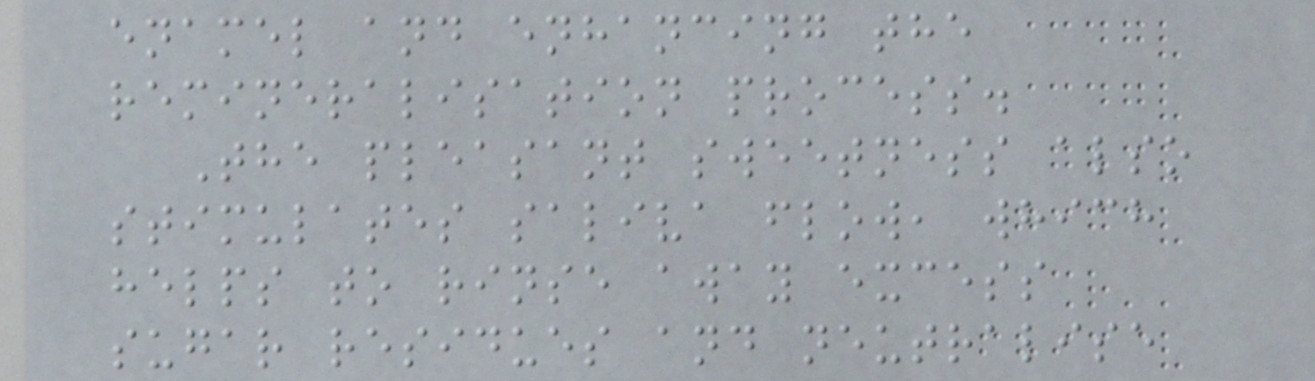enamel and enhancing the
remineralisation process.
The pleasant sweetness also
stimulates saliva flow, which
helps to rinse away excess
sugar residues and neutralise
